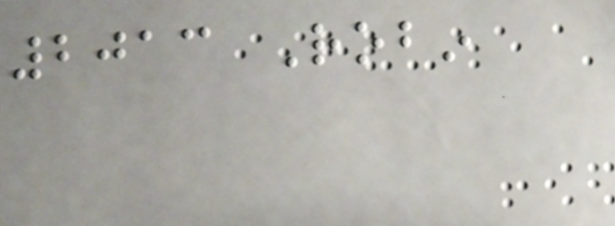2013 Robin
